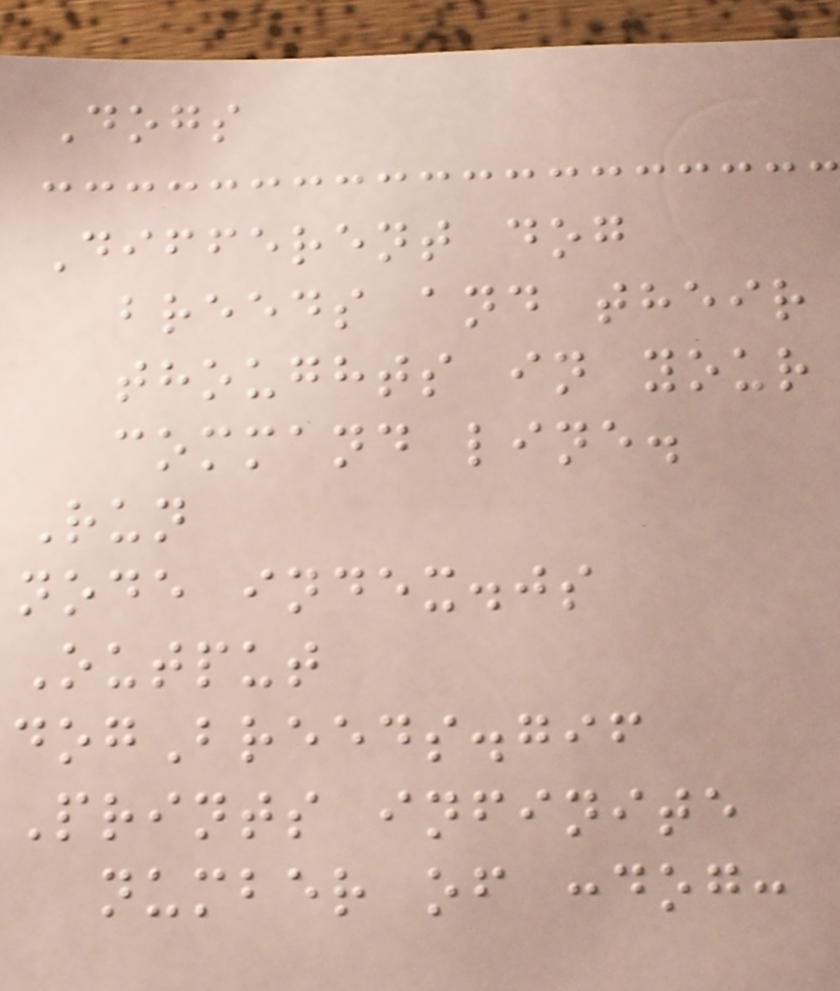Dogs
Different dog
breeds and their
thoughts in your
command line.
Run
node index.js
Output
dogBreeds.gif
Prints infinite
number of :dog:
